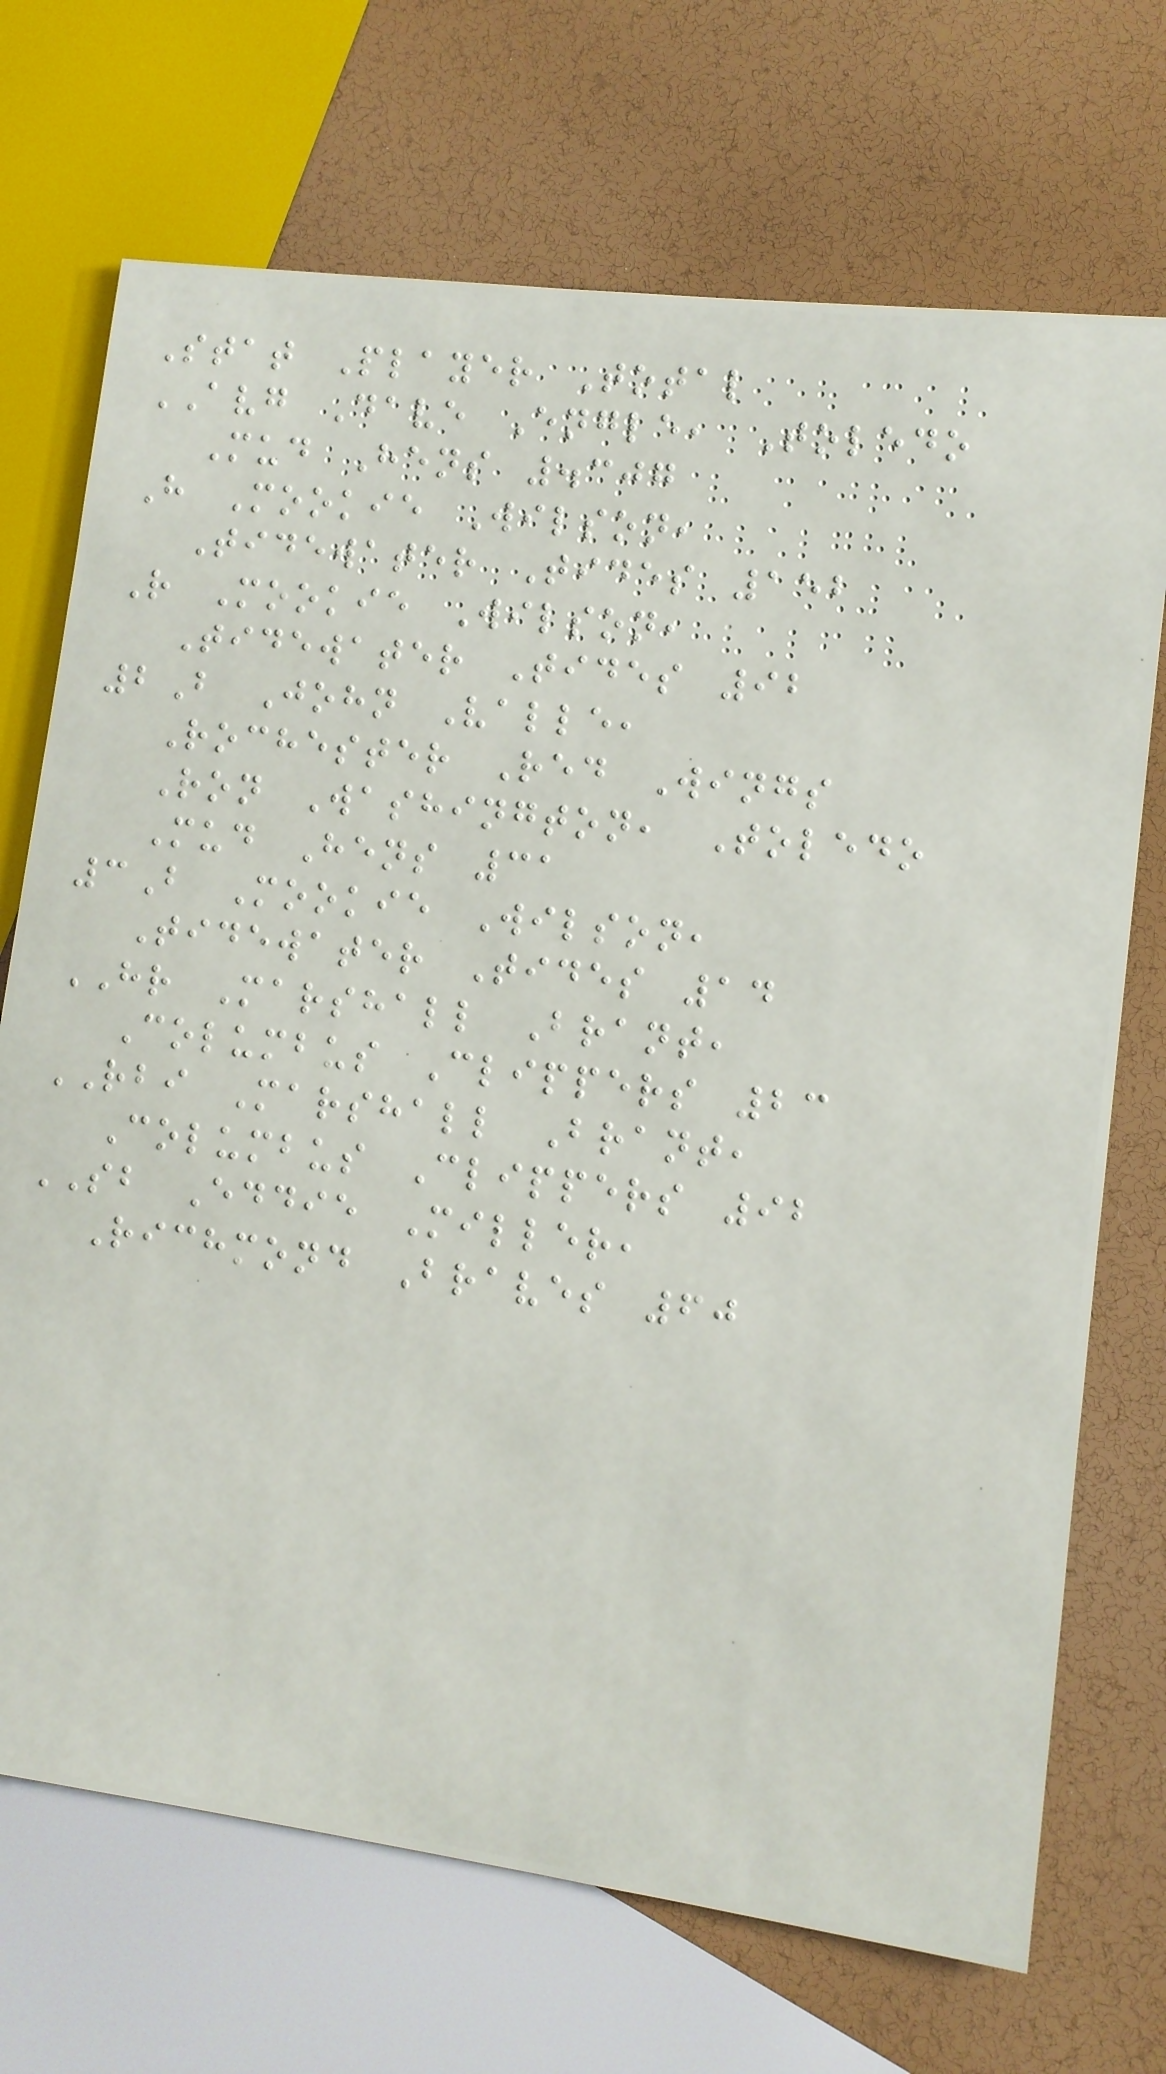Stat Player Total
AVG Dave Engle, Toledo
Mud Hens .307
H Mookie Wilson,
Tidewater Tides 152
R Mookie Wilson,
Tidewater Tides 92
2B John Valle,
Rochester Red Wings
Ron Washington, Toledo
Mud Hens 31
3B Mookie Wilson,
Tidewater Tides 14
HR Marshall Brant,
Columbus Clippers 23
RBI Marshall Brant,
Columbus Clippers 92
SB Eddie Miller,
Richmond Braves 60
